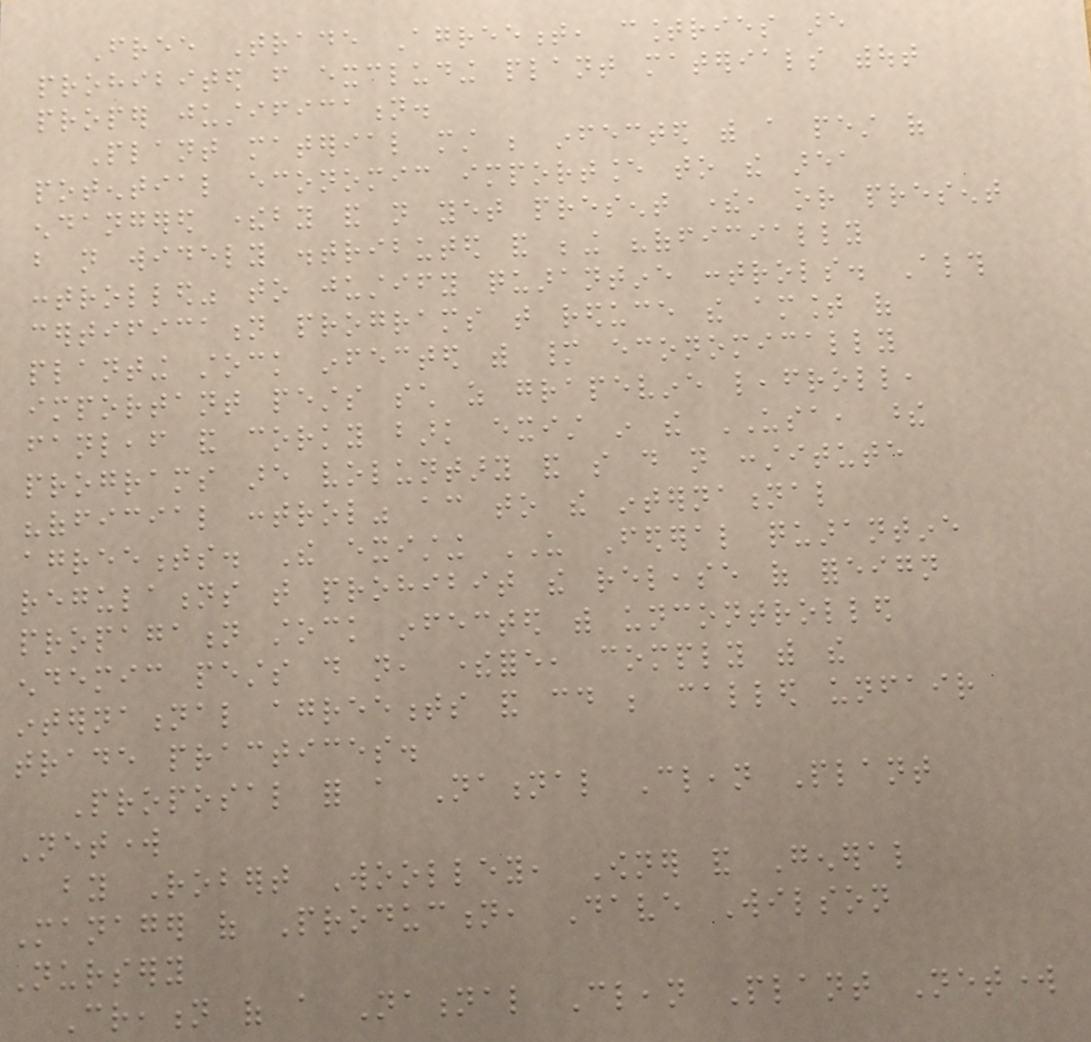Free Trade Agreement, countries are
prohibited from excluding plant materials without
proper justification.
Plant material must be infected with a pest of
potential economic importance to the area
endangered thereby and not yet present there, or present
but not widely distributed and being "officially
controlled" to justify quarantine controls. Although
certification programs that reduce the amount of
planting stock infected with many economically
important pests such as grapevine leafroll,
fanleaf and corky bark exist in the USA, these
programs are voluntary and so do not constitute
"official control" according to the international
agreements. The existing US Federal quarantine
regulations that prohibit the release of foreign
propagation stock infected with uncontrolled
endemic pests do not, therefore, comply with the
international agreements and could be called unfair
trade practices.
Proposal for a National Clean Plant
Network
by Robert Woolley, Owner and General
Manager of Production, Dave Wilson
Nursery
Creation of a National Clean Plant Network
